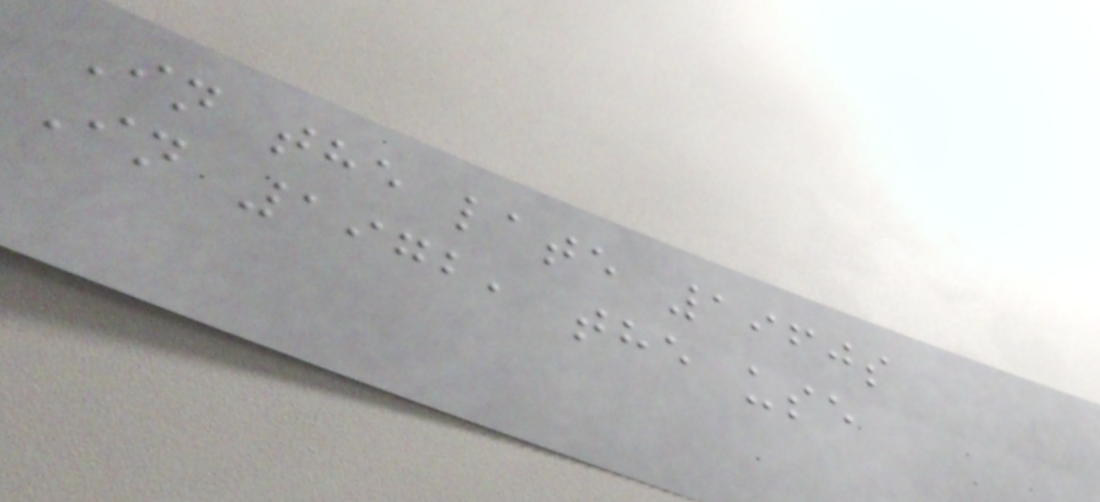In the late 1960s
In 1972, the use
